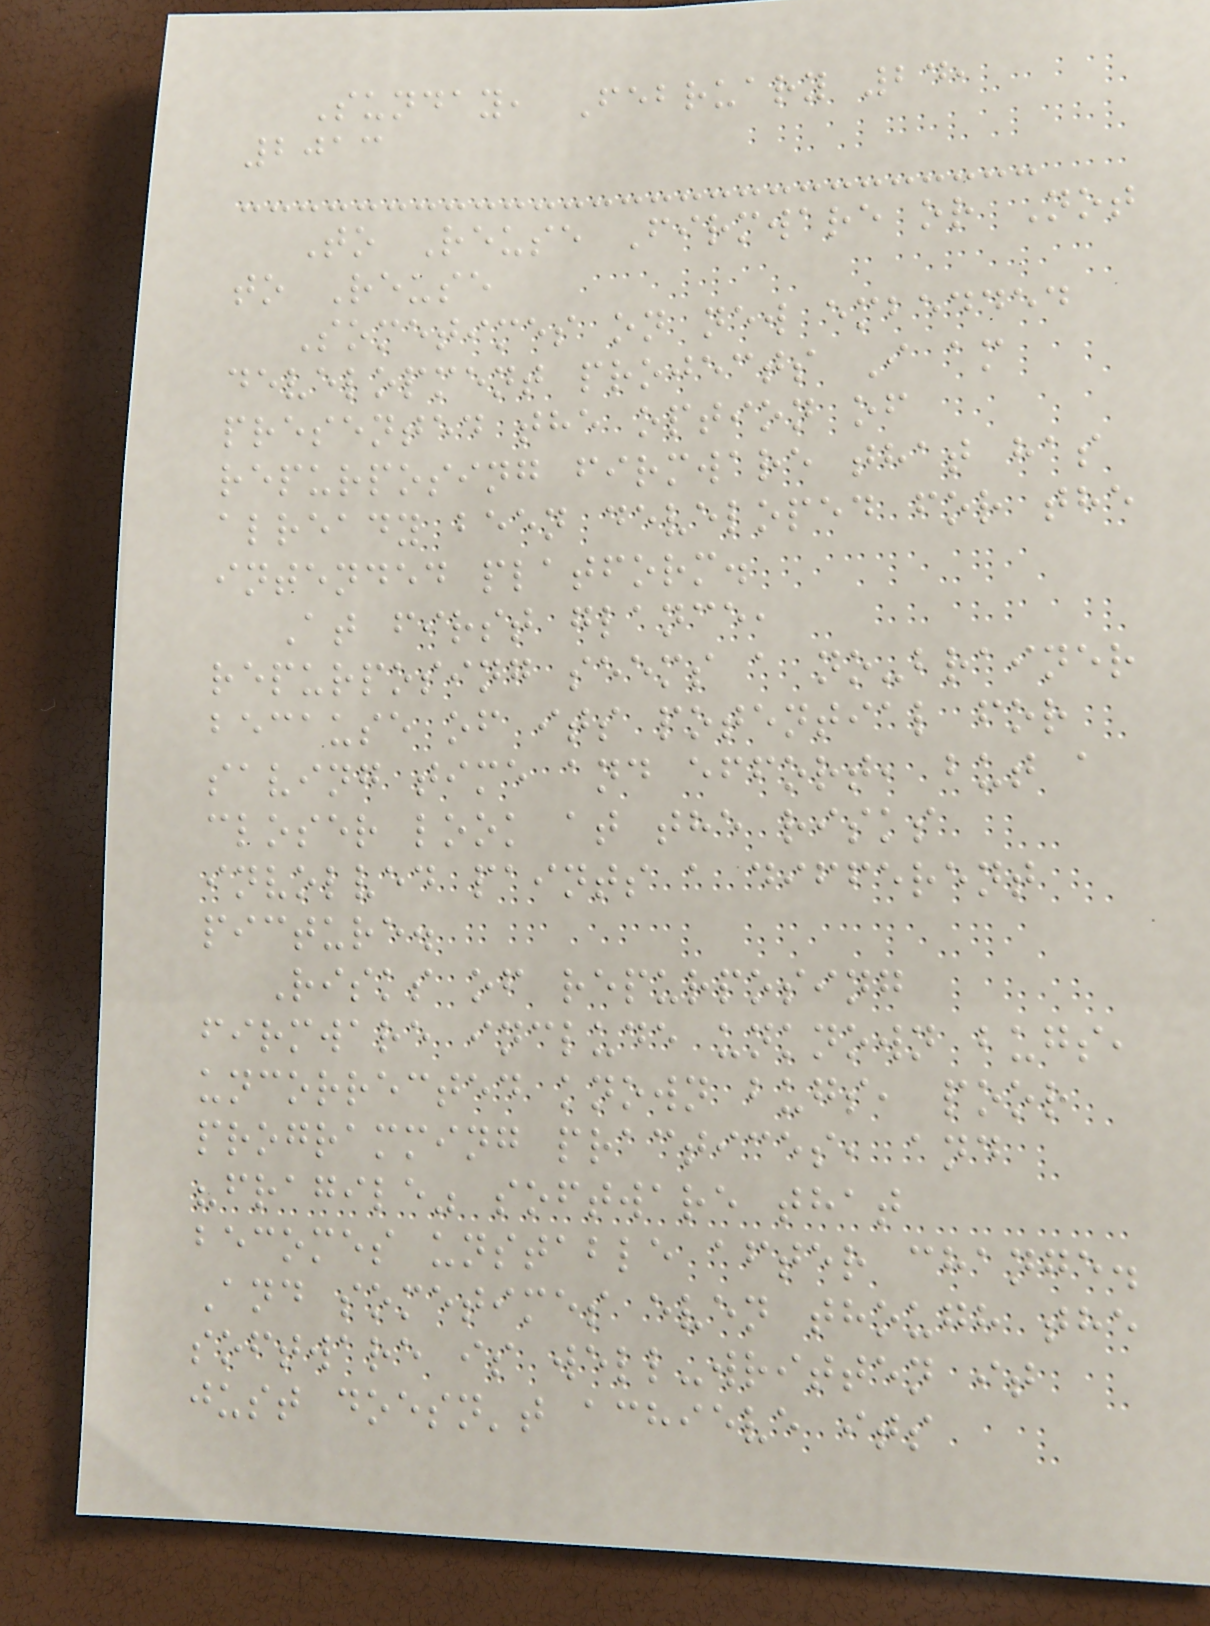Sunday, February 24,
2013
To Reuse Firmware or Not
to Reuse
Sometimes on new embedded
development projects I am
presented the option of
repurposing firmware that has
already been developed for the
intended platform.
At first glance,
repurposing seems a no-brainer
because of its potential for
saving time and effort, but a
closer look at the risks
involved paints a different
picture.
Risks of repurposing
firmware include unknown bugs,
uncorrected known bugs, poor
programming practices, and
"fragile" software that
becomes unstable after change.
And sometimes even though the
software is well-written it
just doesn't achieve its
